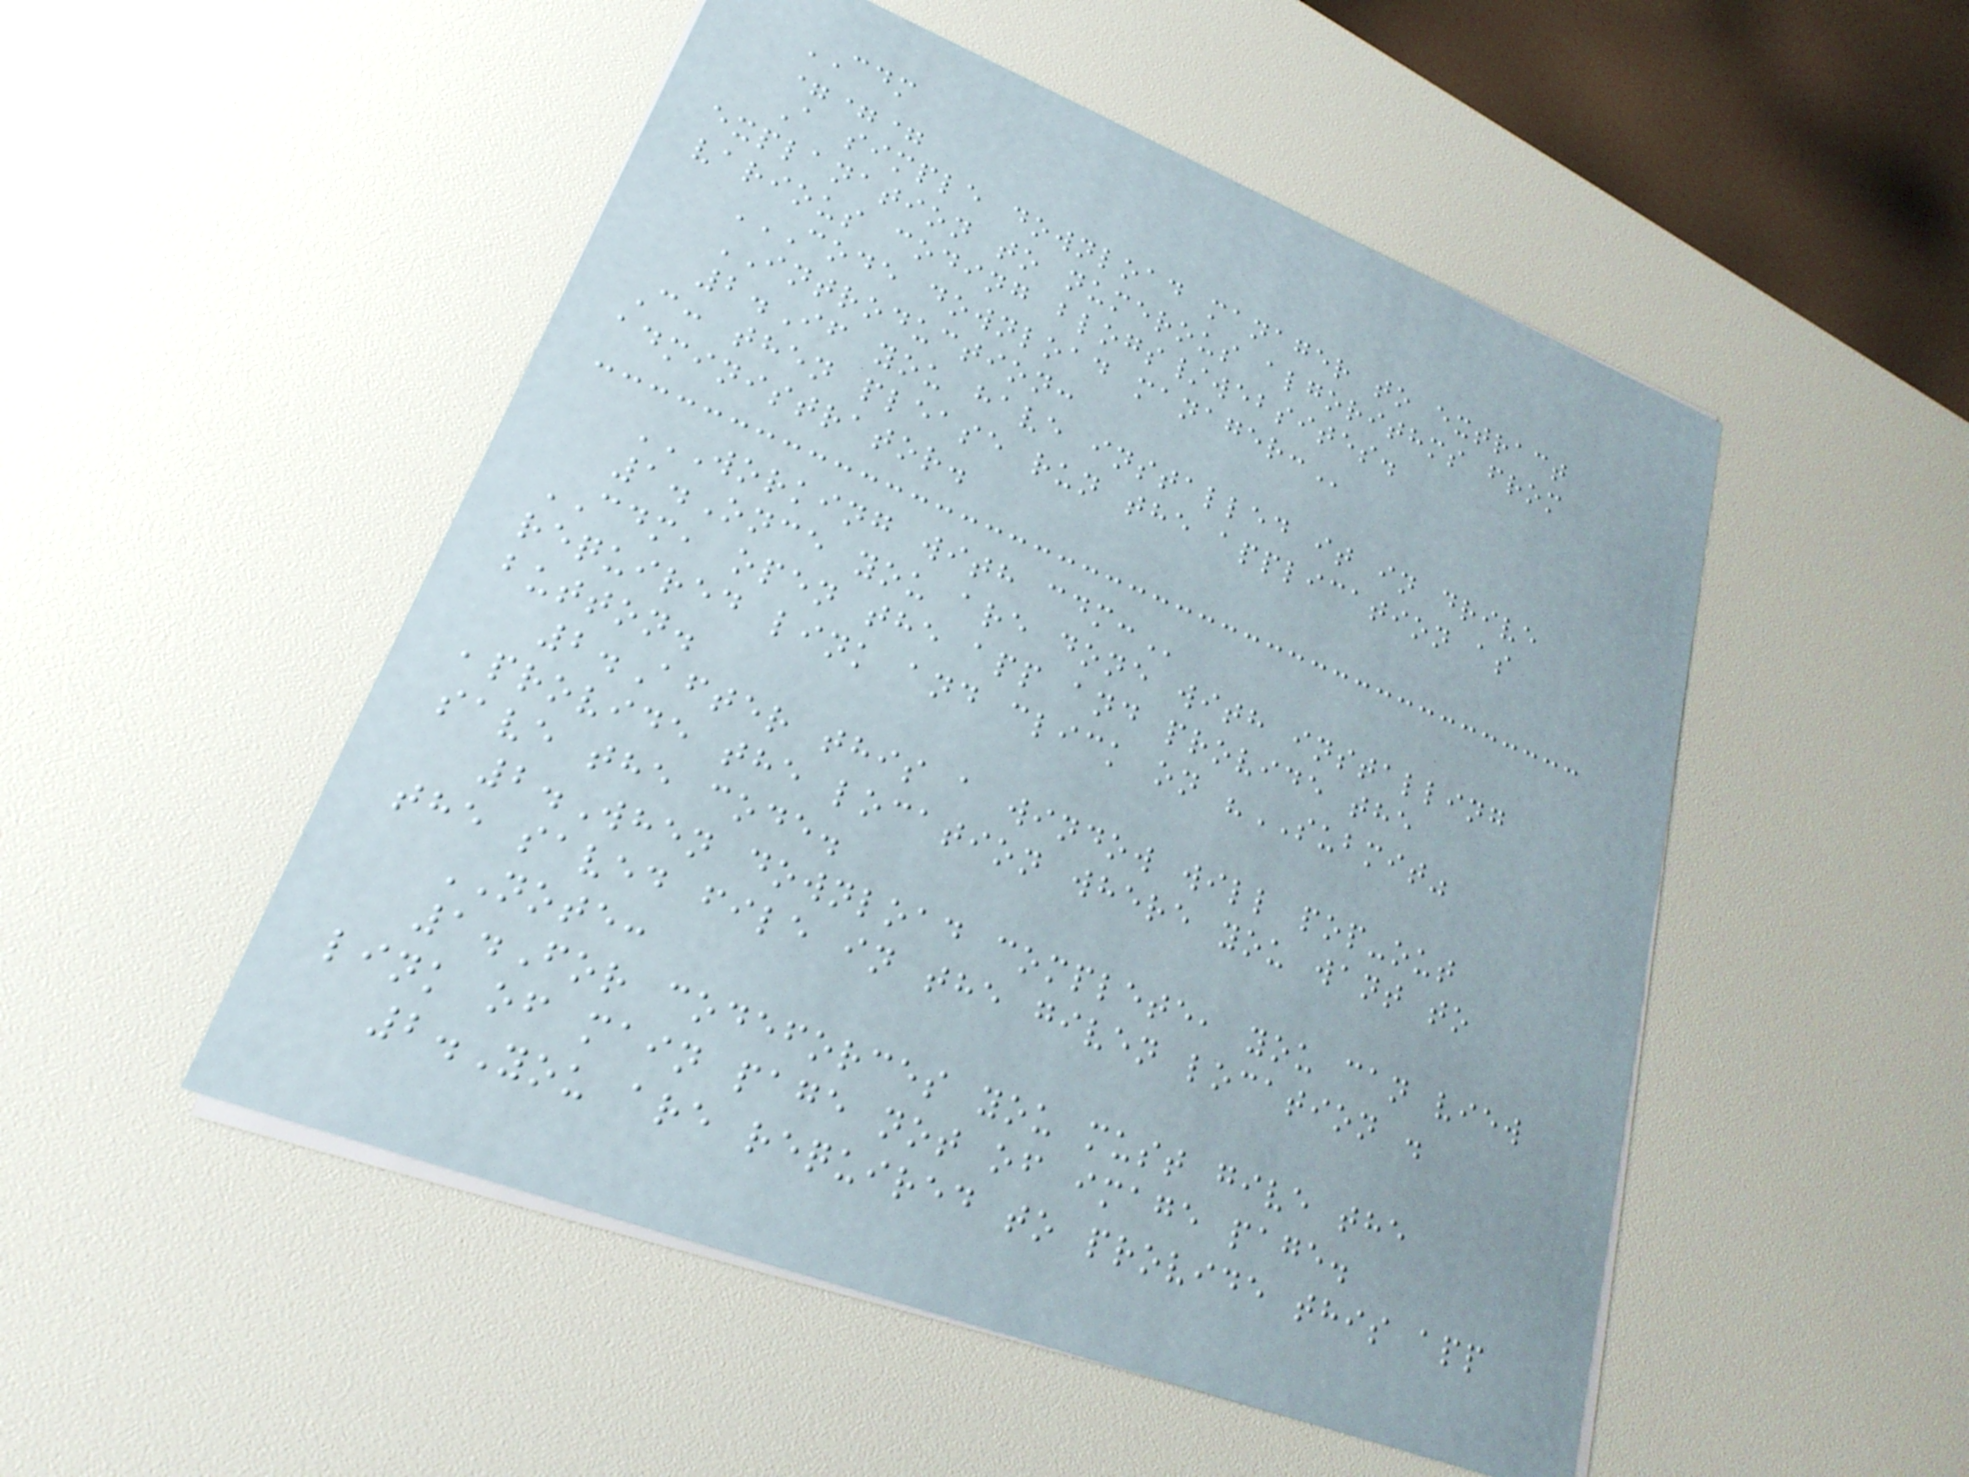CDM
===
A simple download manager to extract
explanation to numerous algorithms from
various coding blogs/websites.
CODE DOWNLOAD MANAGER:
INTRODUCTION:
2.If you have installed it in drive
C: then please run the application as
administrator.
WORKING WITH CDM:
1.Once you are done with installing
CDM, open the app and provide the
required link and click on "SUBMIT"
button.
2.After this a window will pop-out
,provide the location where you want to
save the code.
2.When download complete, you can view
the saved file in the given location .
NOTE:
1.For codeforces you must give the
link of main page not of image page.
2.You are required to provide this app
